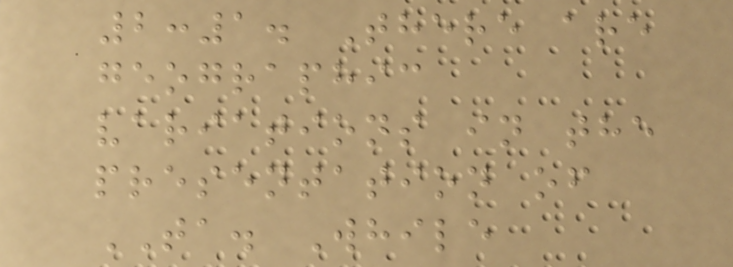2:1. There are
geographic
variations in the
presentation of
TA. While
